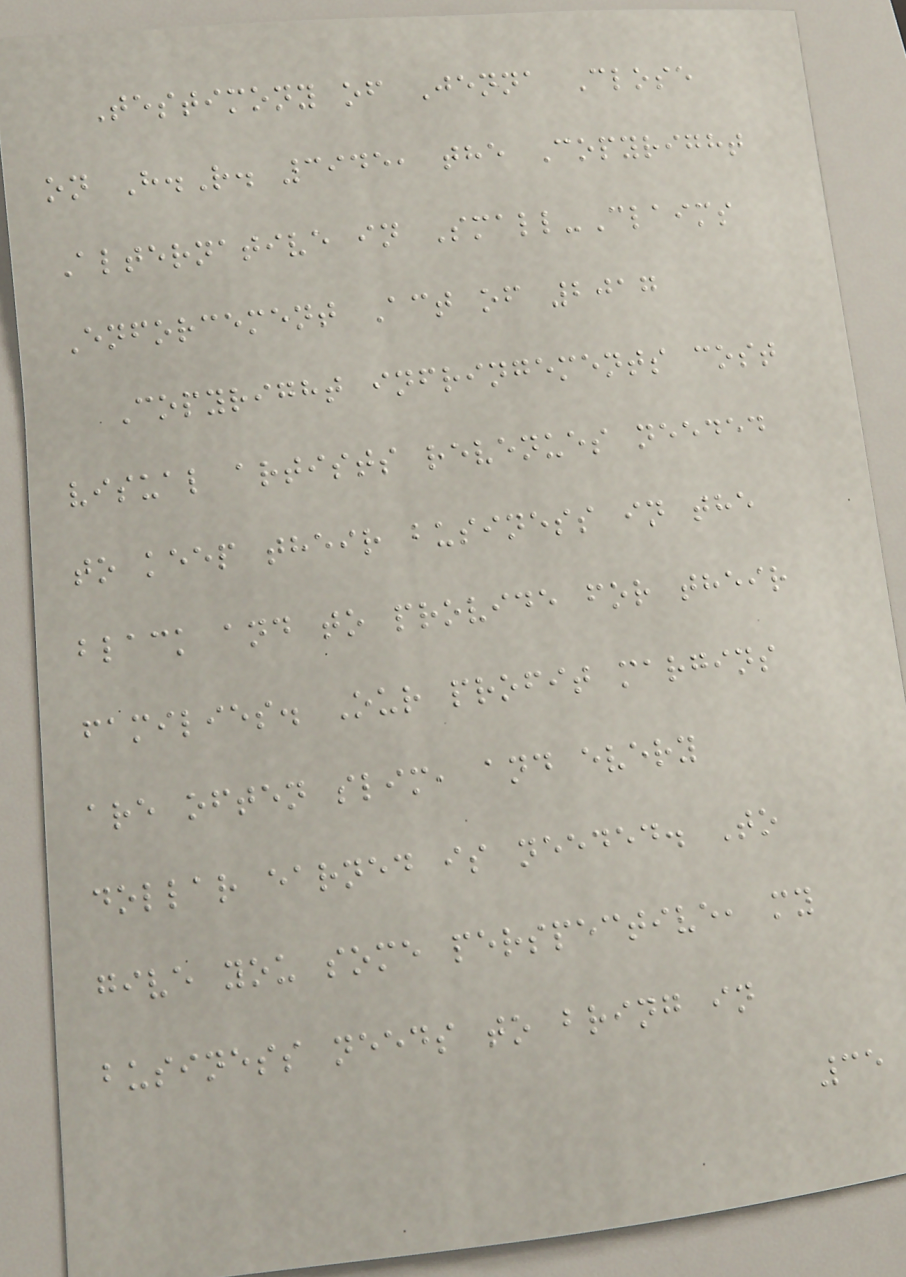Testimony of Jenna Close
on H.R. 3945, the Copyright
Alternative in Small-Claims
Enforcement Act of 2017
Copyright infringements cost
visual artists revenues needed
to keep their business in the
black and to provide for their
families. Our profit margins
are often slim, and every
dollar earned is needed. To
give you some perspective, my
business needs to bring in
35
